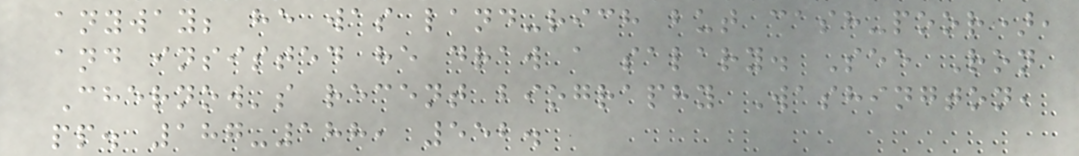anyway; he was land-rich but cash-poor),
and insisted he draw a salary. See Ron
Chernow's recent biography Washington,
pp. 187-188, 552.
